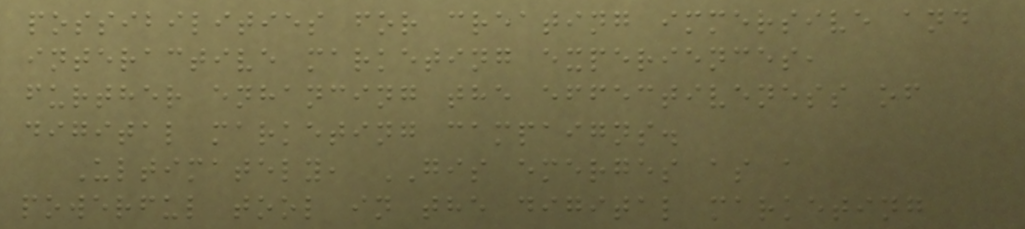possibilities for creating immersive and
interactive marketing experiences,
further enhancing the effectiveness of
digital marketing campaigns.
Ultimately, GIS emerges as a
powerful tool in the digital marketing
